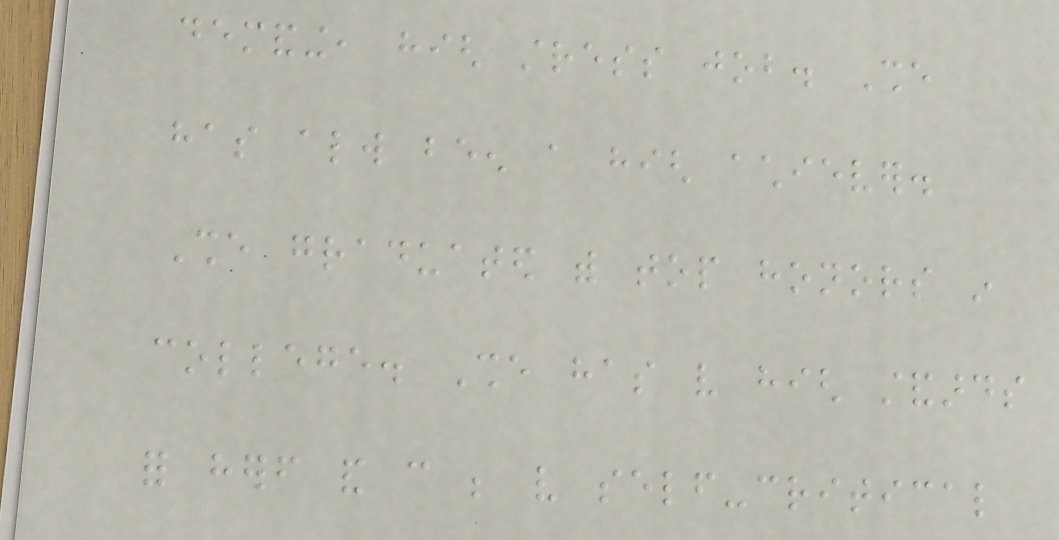demanding, high stress job. She
has always been a high achiever.
She graduated with top honors in
college. She has very high standards
for herself and can be very self-critical
